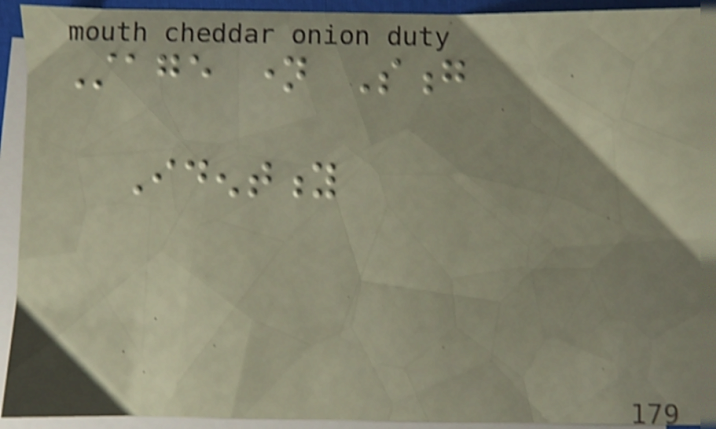Stage name Song
Identity
